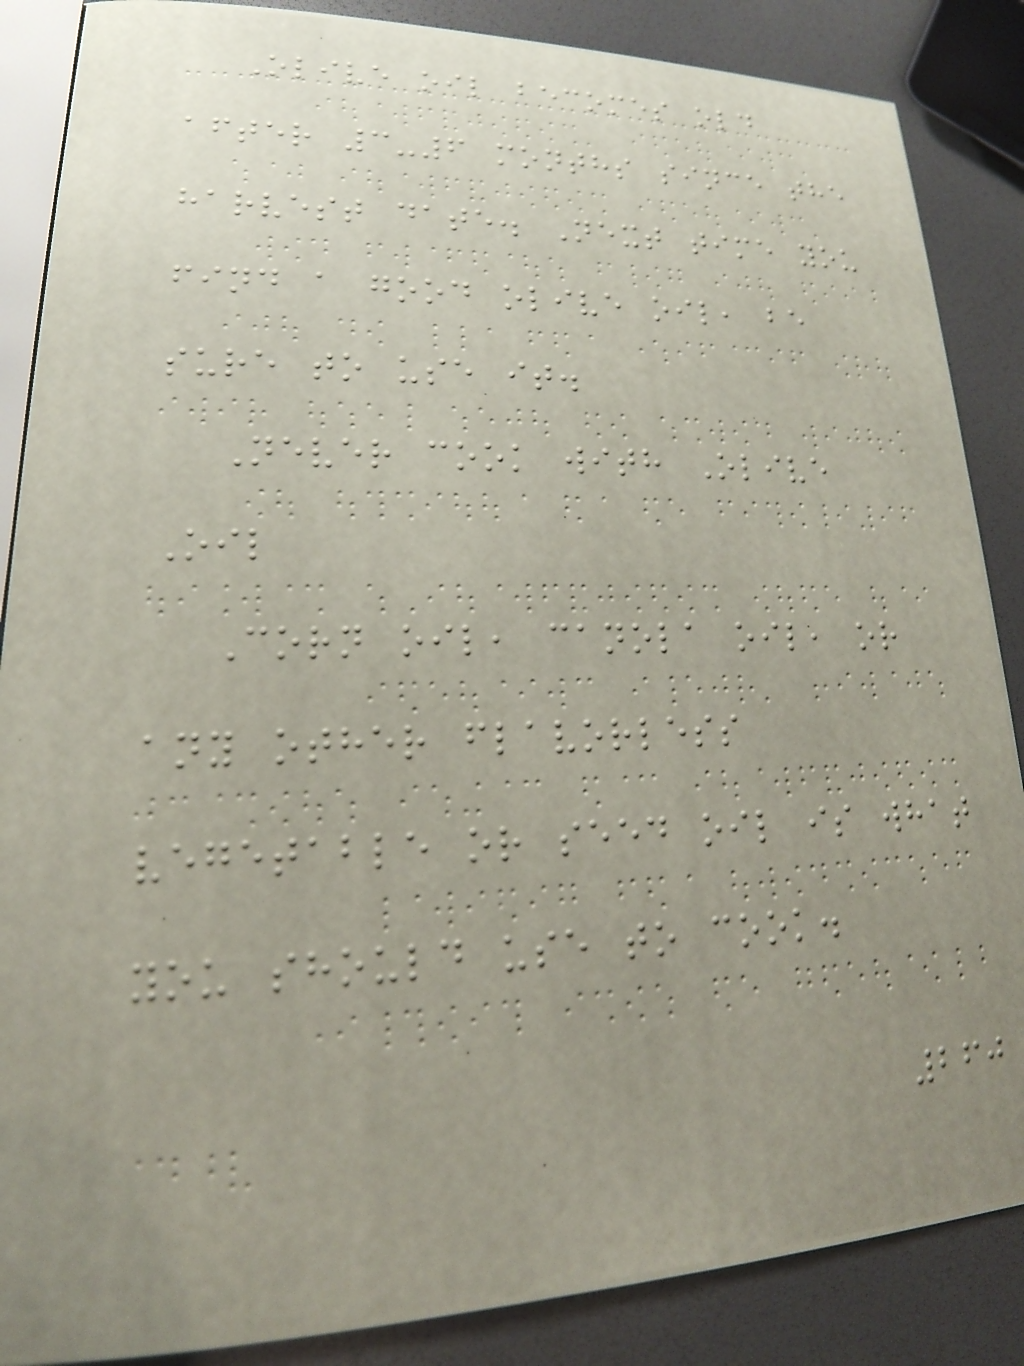Olive oil becomes old
after 3-6 months since the
harvest date. Next time you
find a good olive oil, be
sure to use it.
Never cook with Olive
Oil
Corn oil, canola oil, or
any other flavorless
vegetable or seed oil is what
you should use to cook.
260
